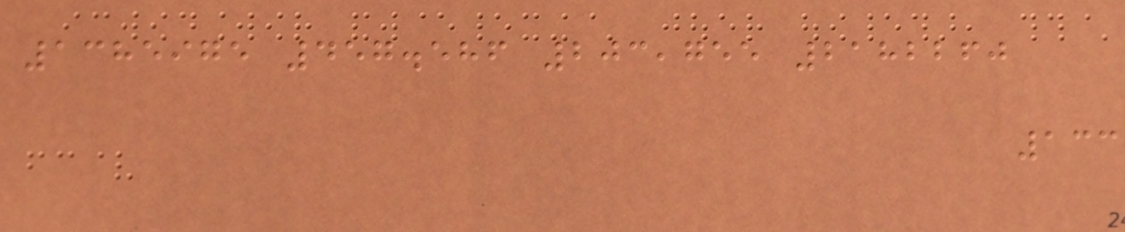1385975 457.586 203,755 2182260
133
